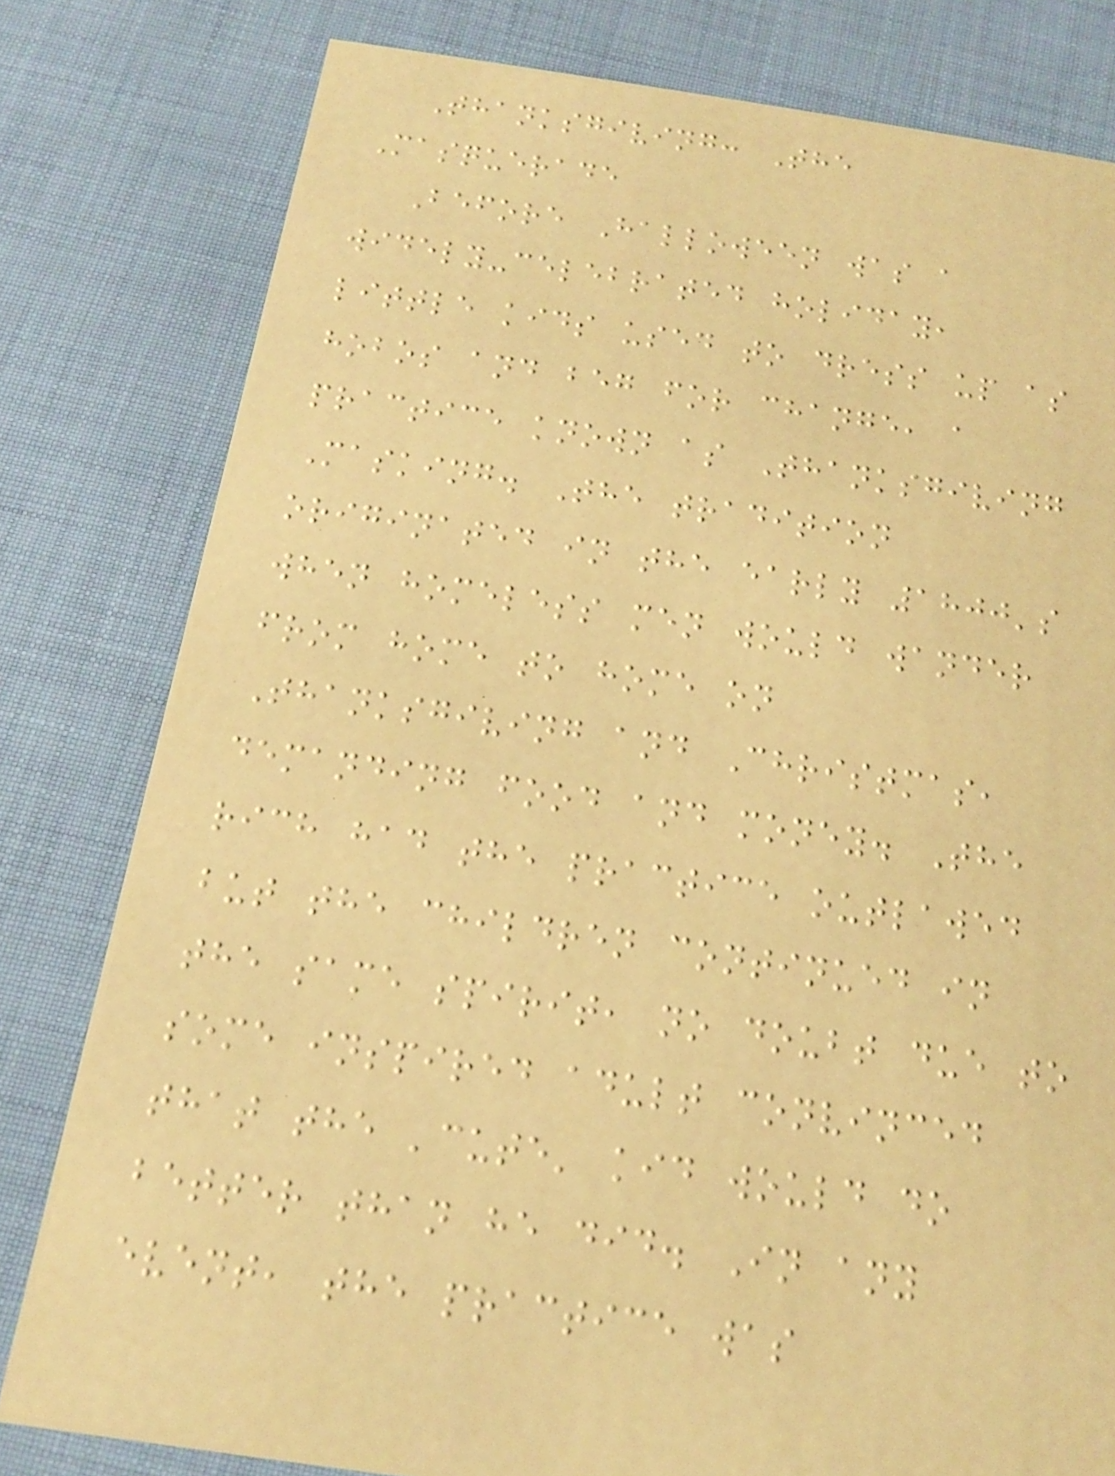Thanksgiving: The
Masquerade
Before Halloween was a
widely-celebrated holiday,
little kids used to dress up as
hobos and beg for change, a
practice known as Thanksgiving
Masking. The tradition
originated in the early 1800's
when homeless men would wander
from home to home on
Thanksgiving and Christmas,
demanding food and money. The
rich had the practice outlawed
but the children continued in
the same spirit, no doubt due to
some inspired adult convinced
that the 'cute' kid would do
better than he did. In any
event, the practice was
